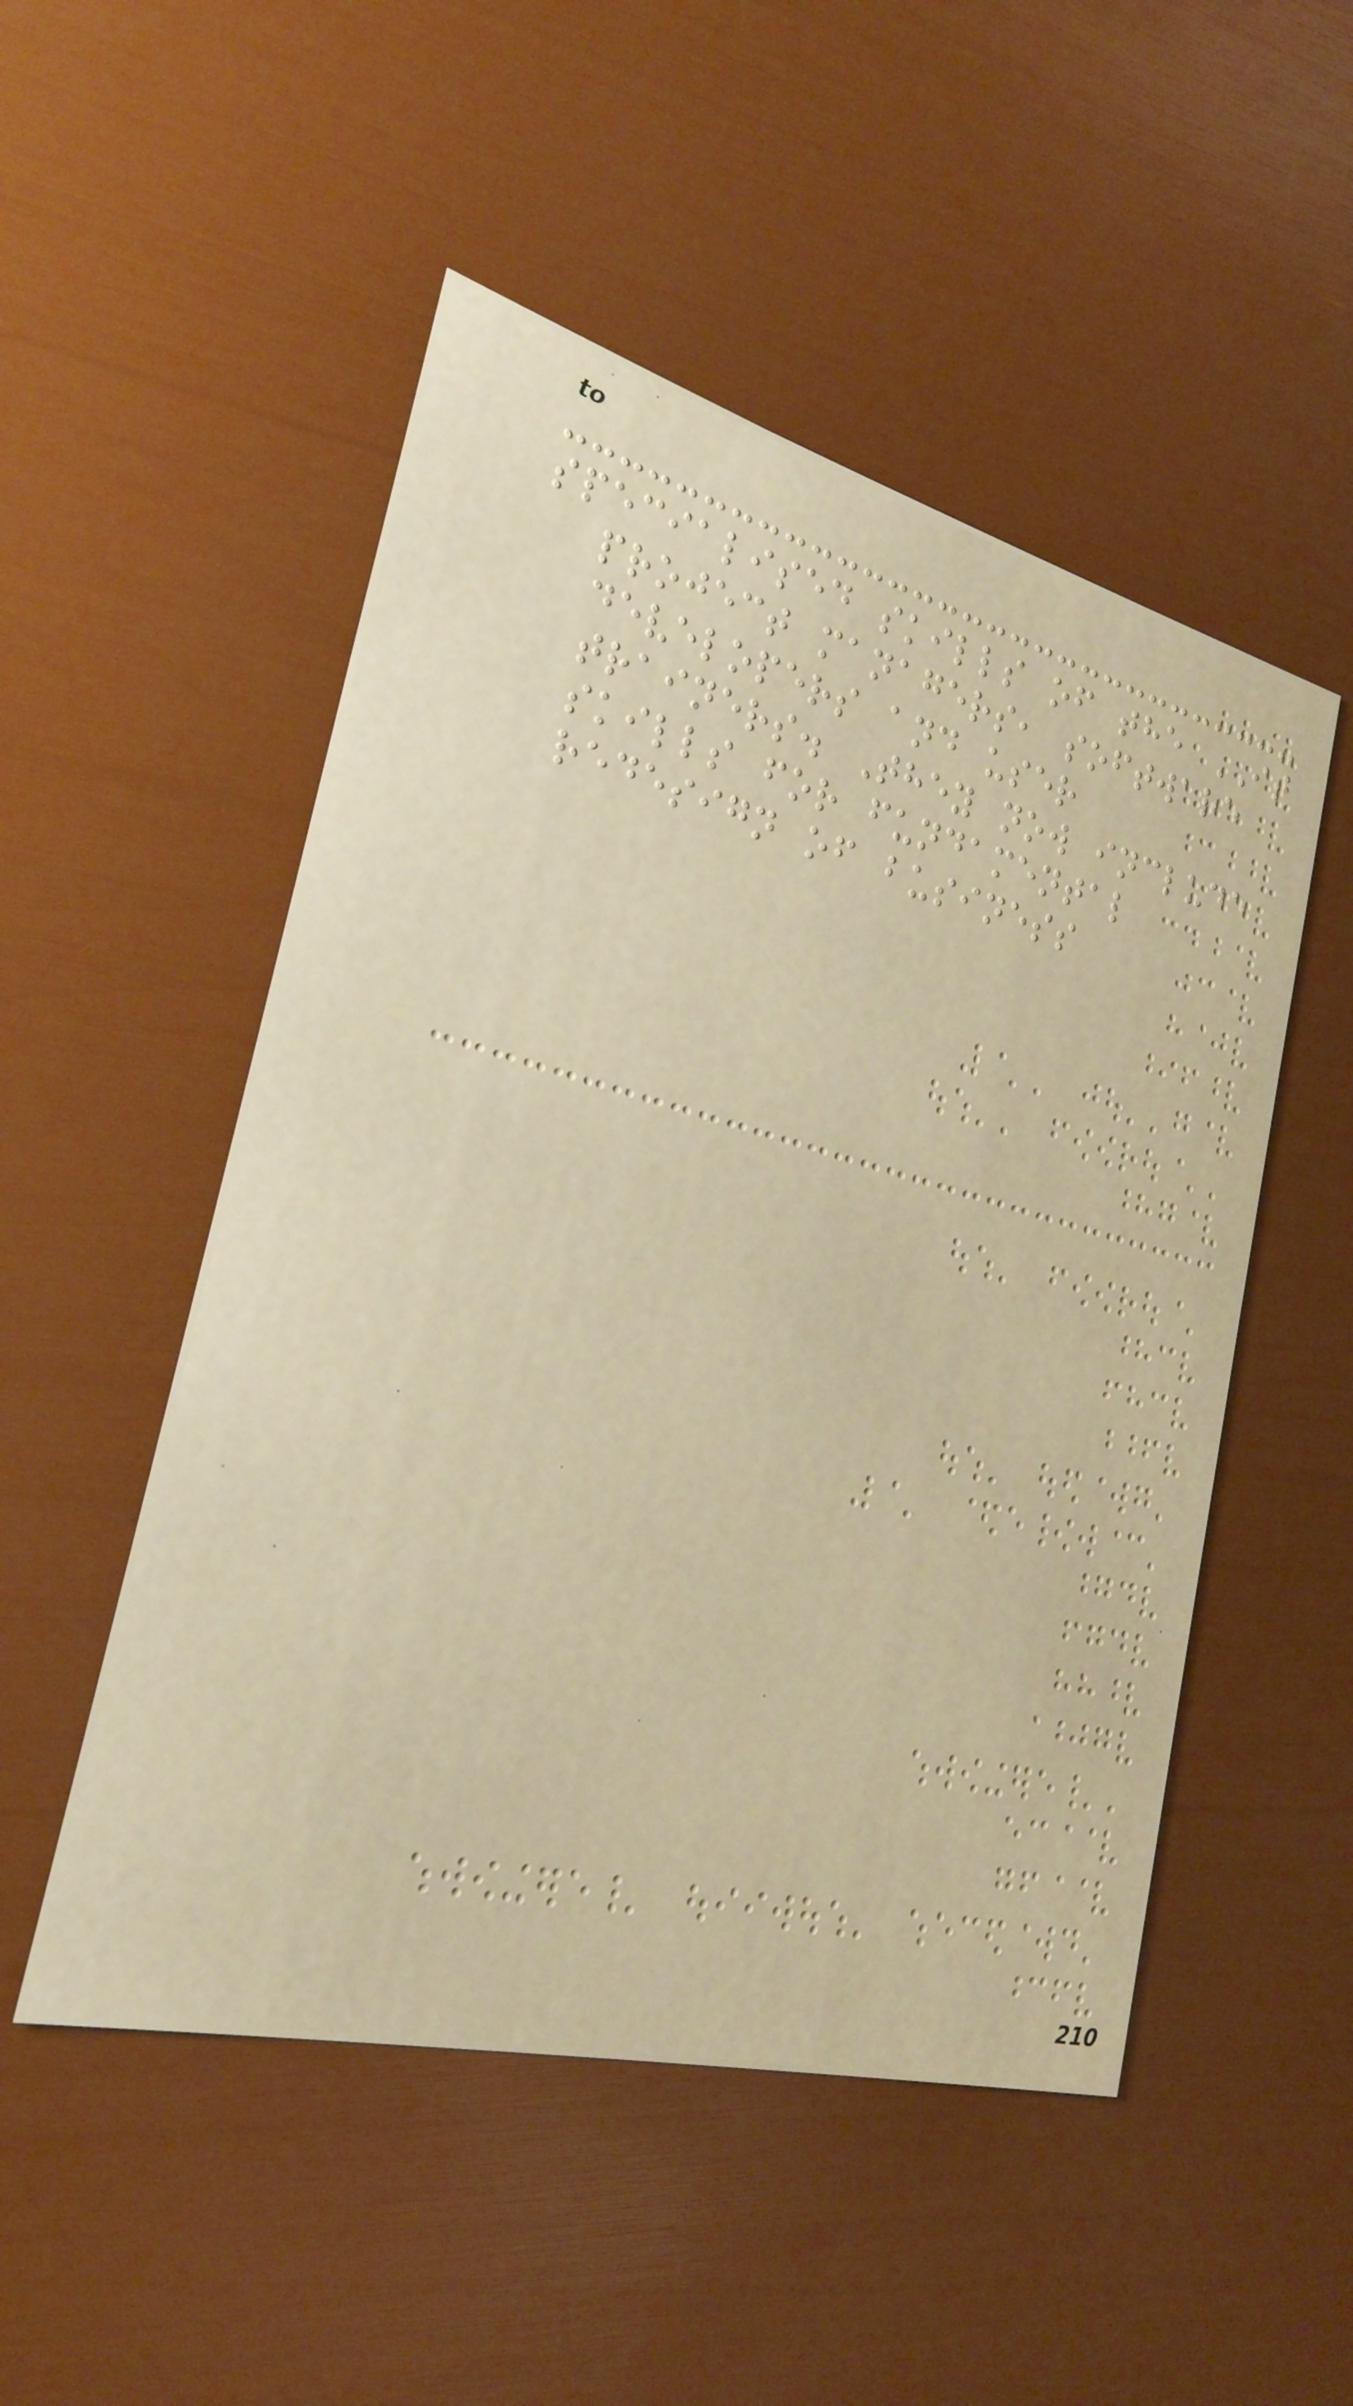specialised skills of the IT
project managers, software
developers and user
trainers. They now include
skills for fundamental
redesign of business
